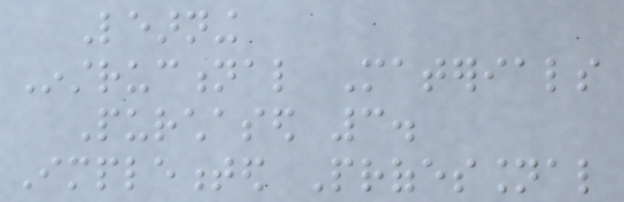Learning
Instructional Materials
Purchased 3.
Implemented Professional
